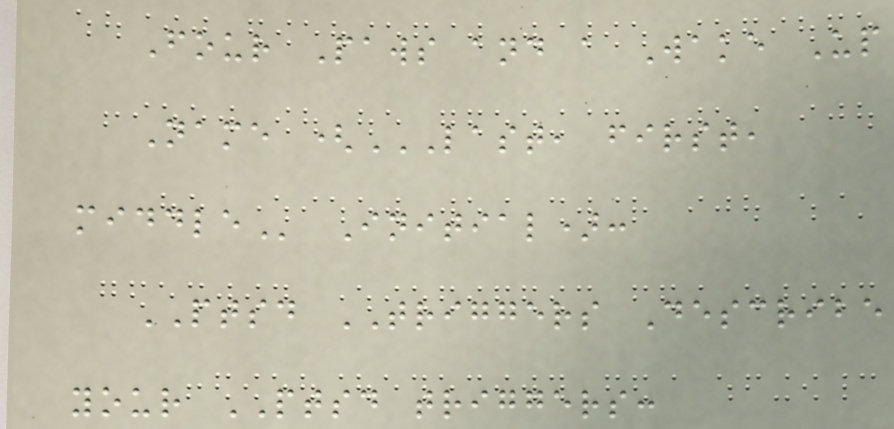Four Paws and a Wake Up
Name (LAST, FIRST,
MIDDLE Initial):
PTSD TRIGGERS Describe
your PTSD triggers:
